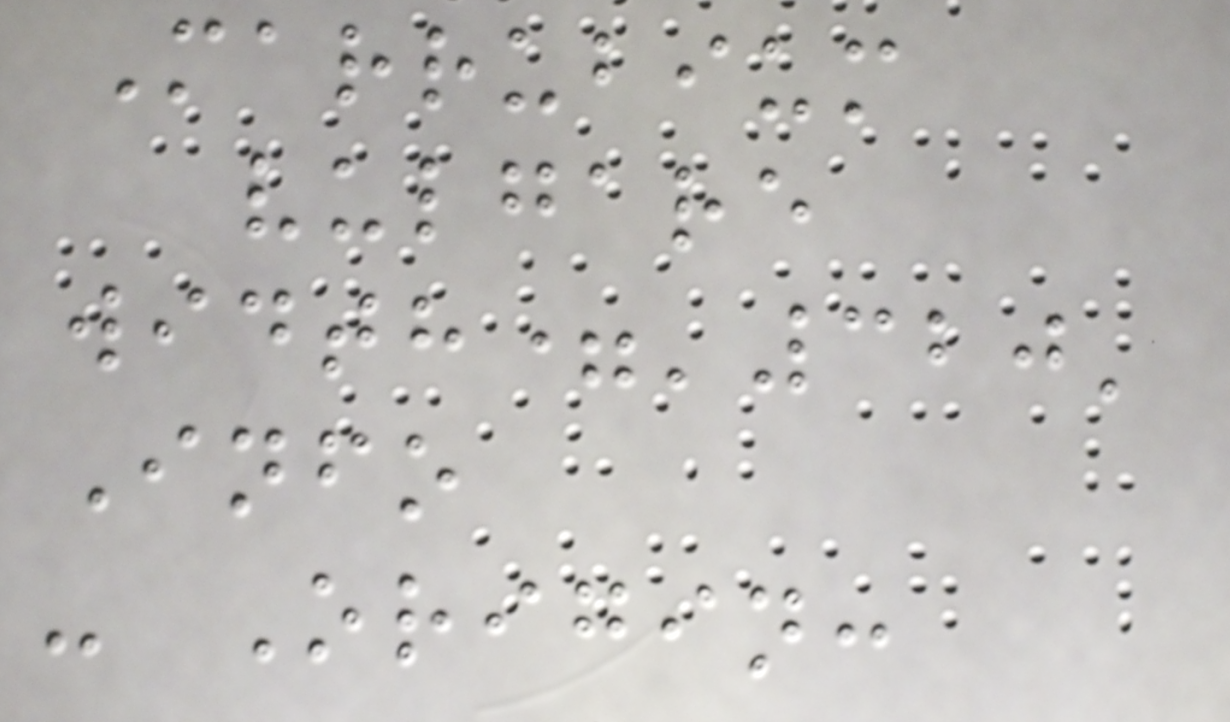Marrubium
vulgare
width='320'
Info
- Origin:
